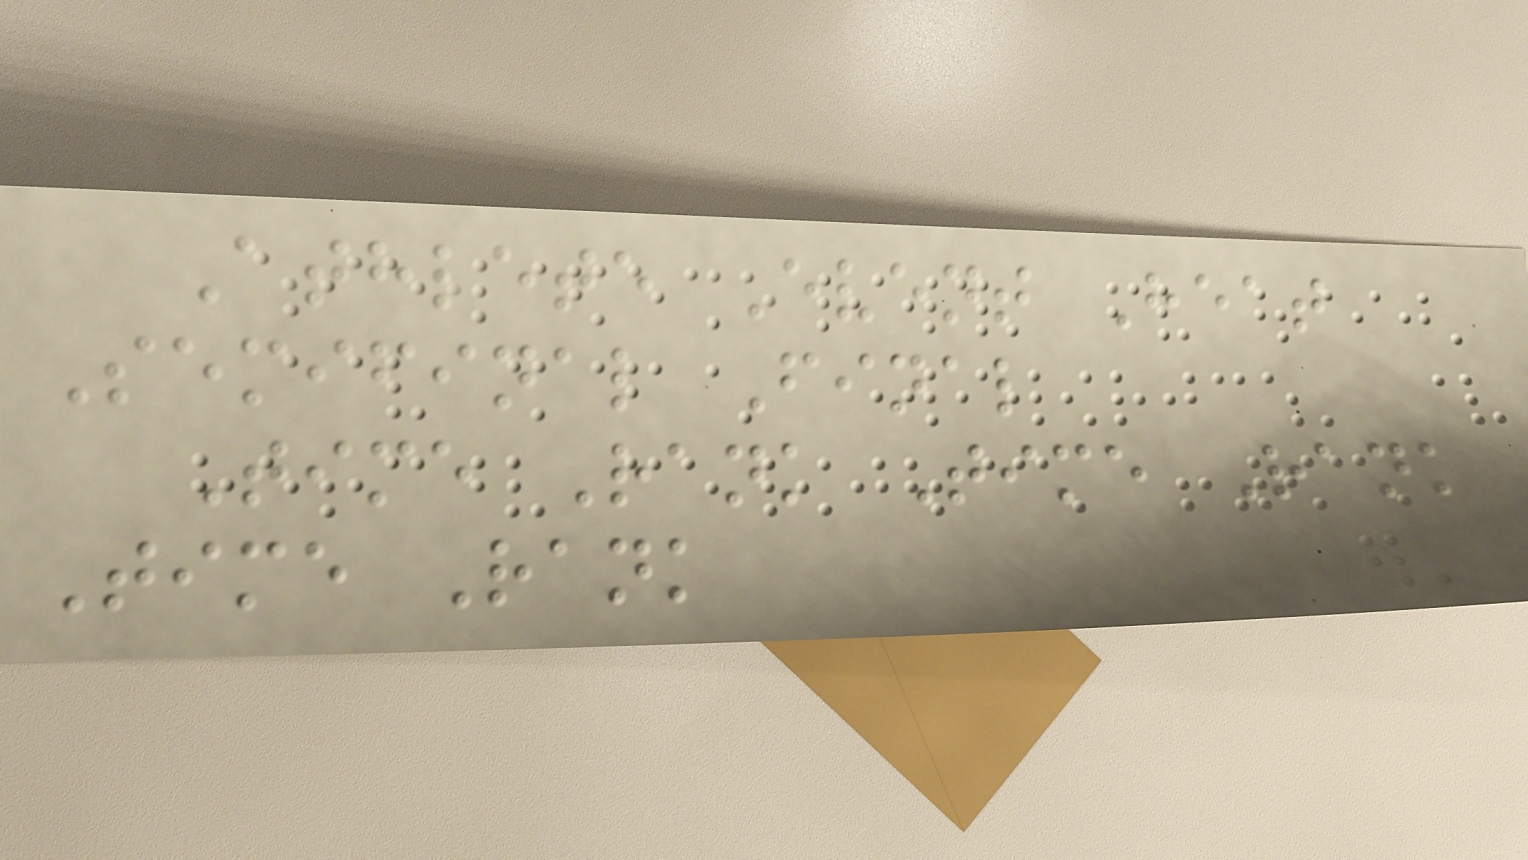Athlete Event Heat
Semifinal Final
Time Rank Time Rank
Time Rank
